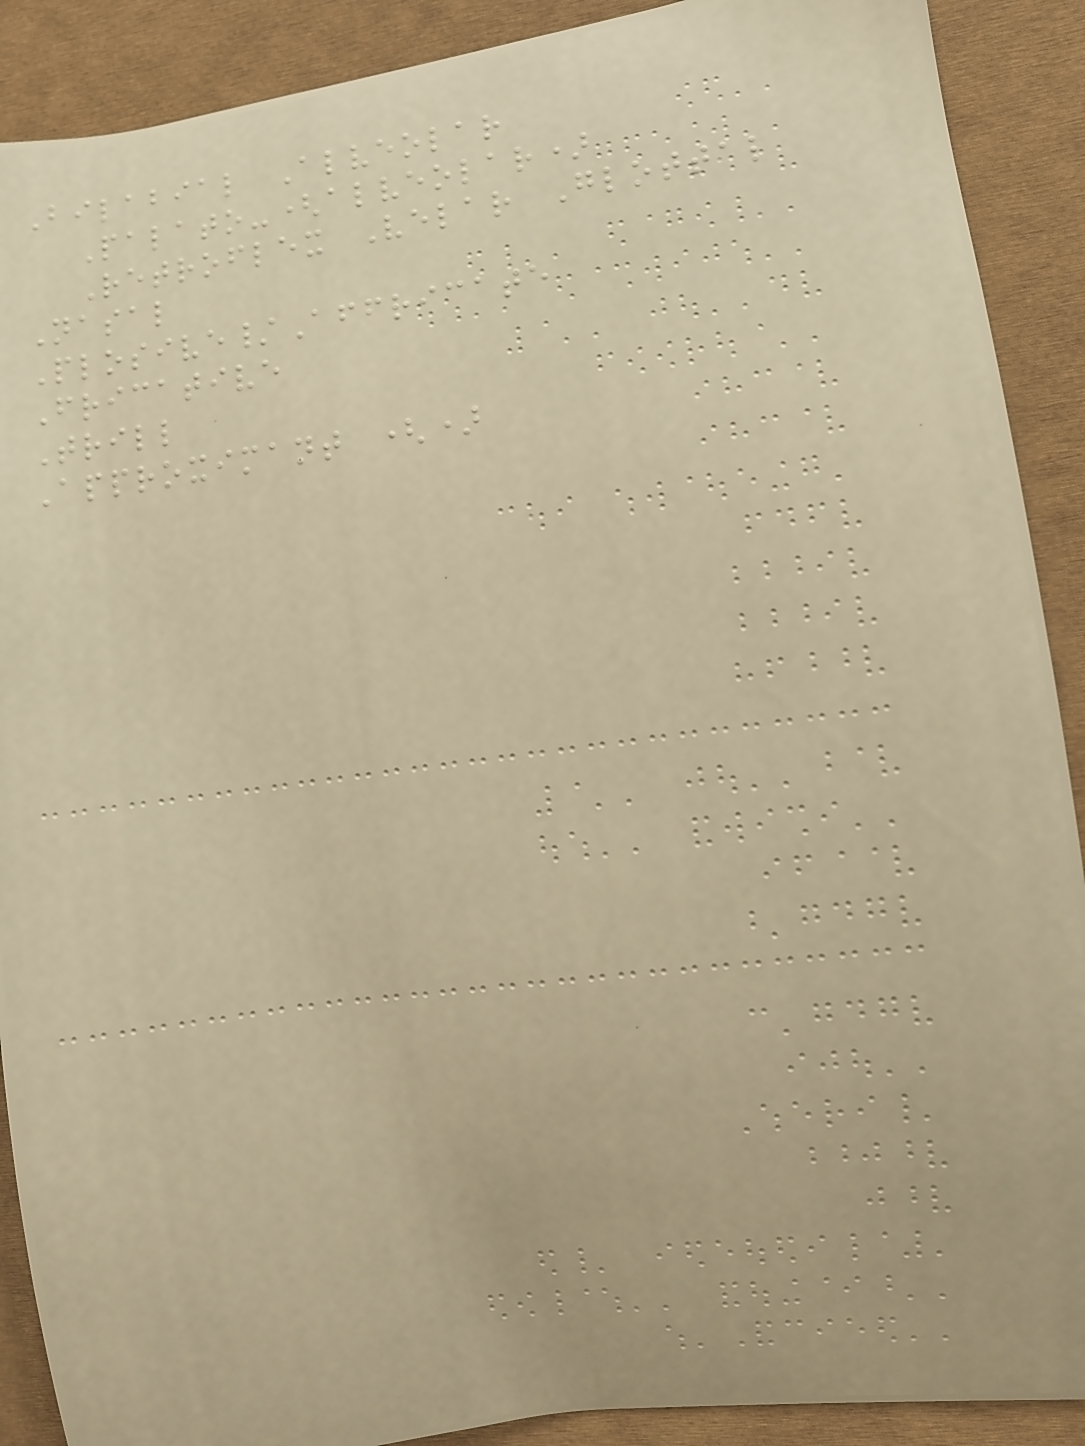Bilabial Alveolar
Palato-(alveolar)
Retroflex Velar Glottal
Nasal
Plosive/Affricate
Fricative
Trill
Approximant ()
